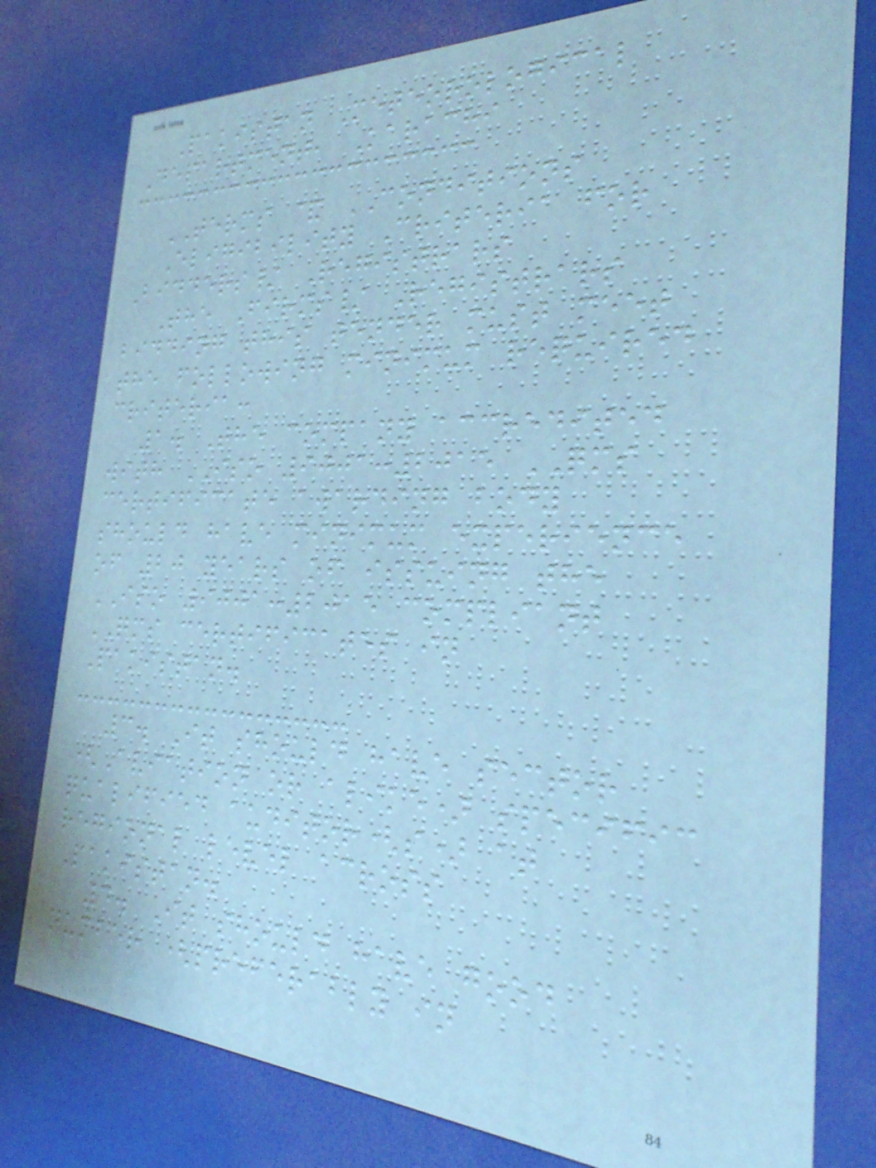Pakistan Meteorological
Department, Karachi
TERMS & CONDITIONS
Eligibility Criteria for
Bidders/ Registrars
The Firms/ Registrars
bidding this tender must meet
the following minimum required
criteria:
1. The company accredited
with ISO 9001:2015 QMS
certificate awarding body
should have minimum experience
of 20 years of issuing the
ISO 9001:2015 compliant
QMS certificates in
Pakistan.
3. It should have sector
(Aviation or alike) specific
qualified auditor(s) at
regional level across
Pakistan.
4. It should have good
number (preferably in
